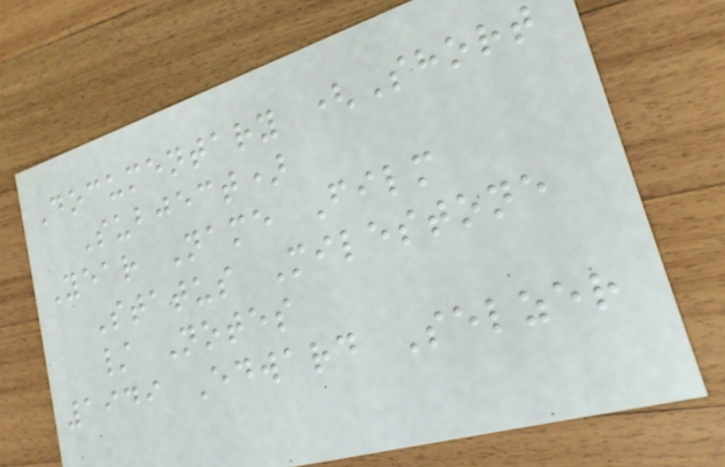Documentary (Short
Subject)
Year Name Film
Status Milestone
/ Notes
1949 Edward Selzer
